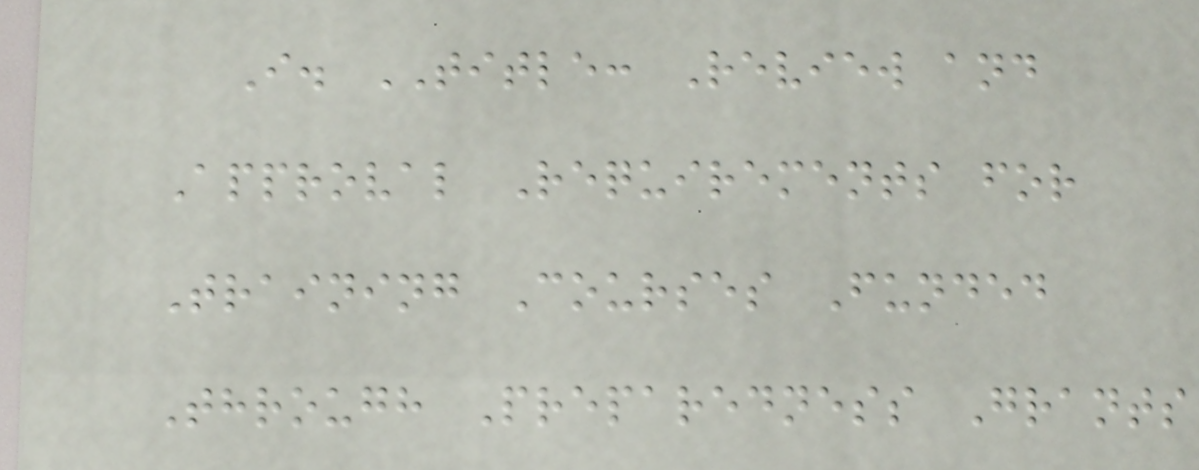I. TITLE: Review and
Approval Requirements for
Training Courses Funded
Through Preparedness Grants
